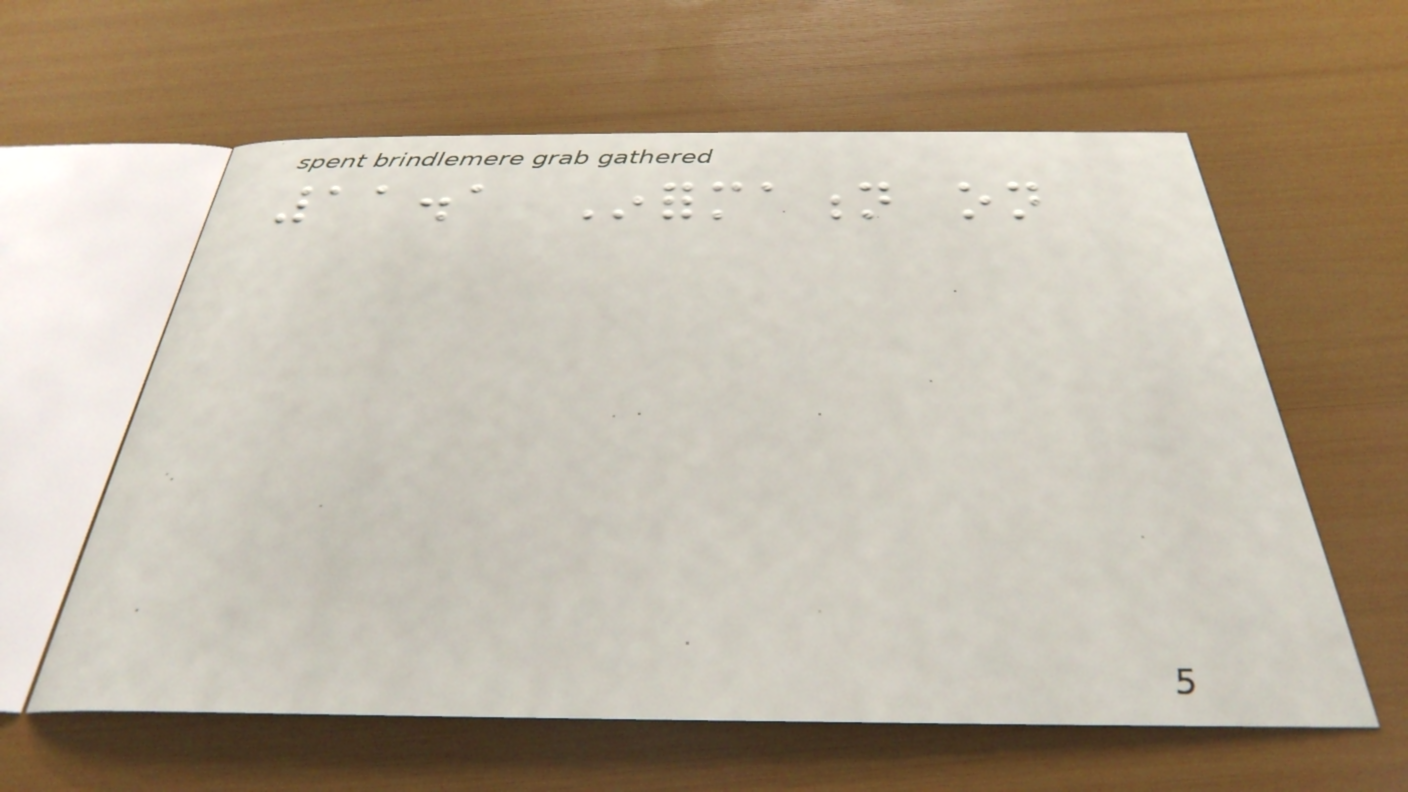11.1 Information on
